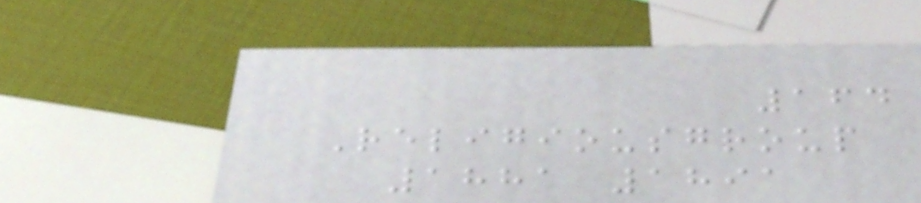164
Religiousgroup
1881 1891
